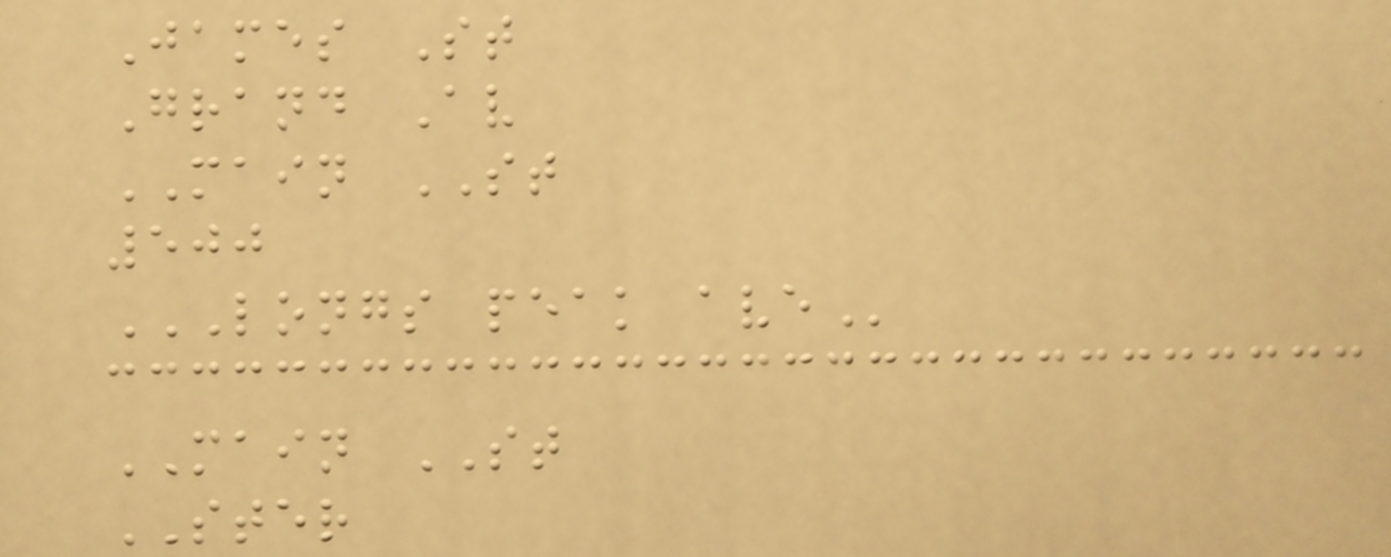James St
Grand Av
MAIN ST
500
LONGS PEAK AVE
MAIN ST
STER
